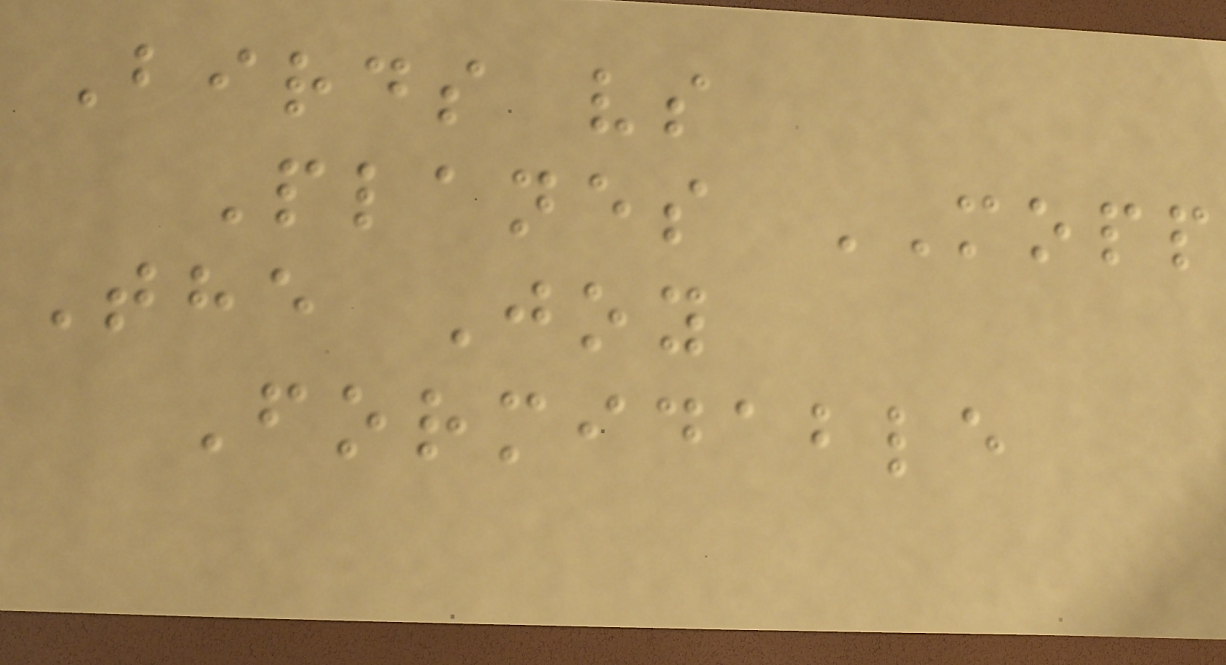Birds vs
Planes MOPP
The Joy
Formidable
